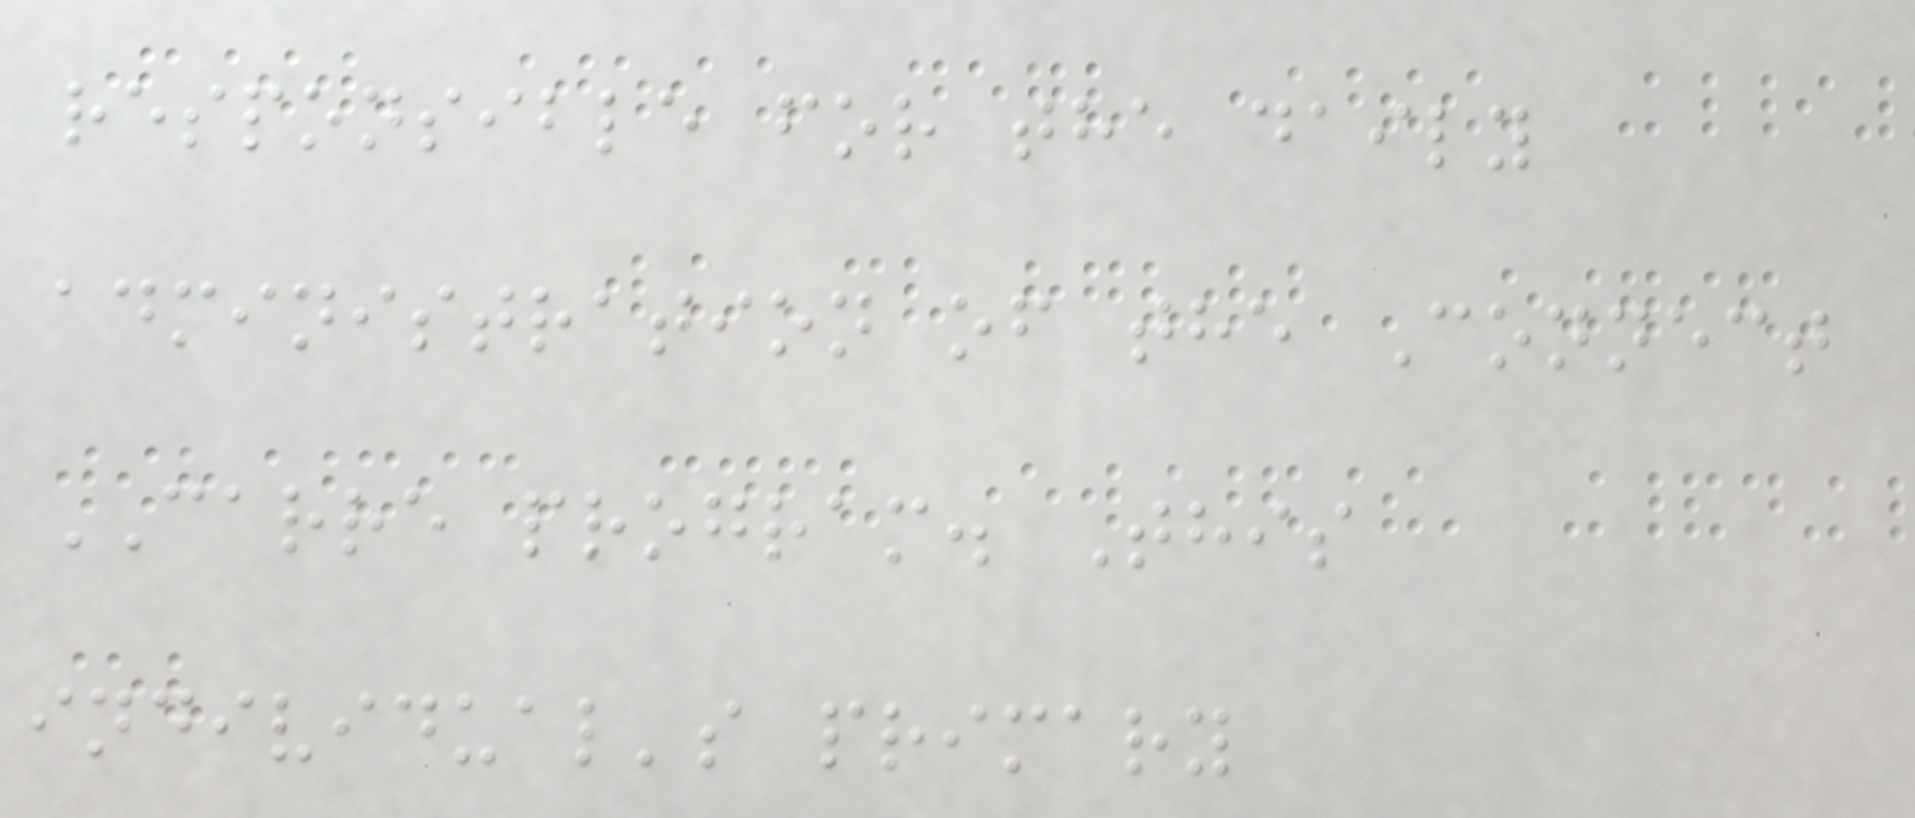responsible for the daily
administration of the Connect
CARRE program. This
individual's primary
